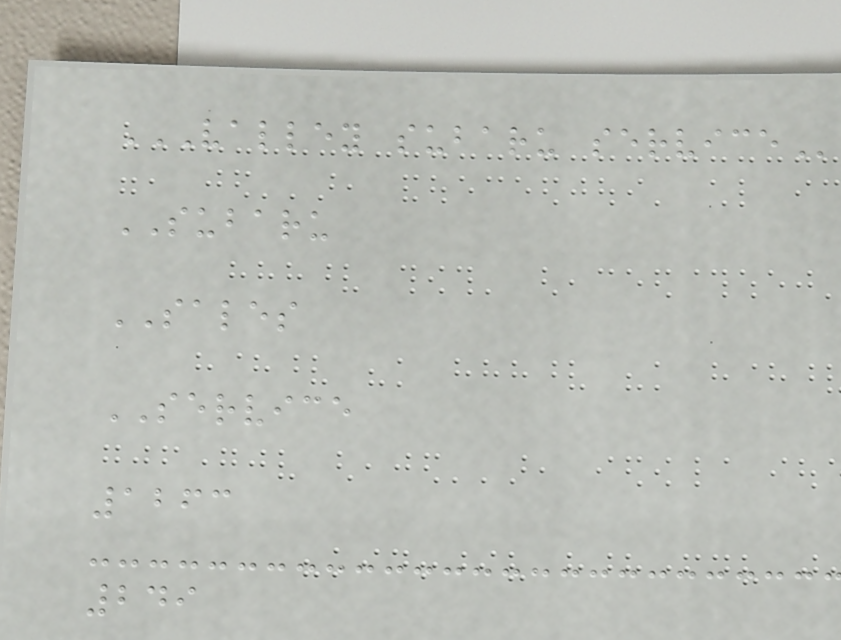VALLEY SUBARU SERVICE
SUBARU
SALES
SERVICE
1263
249
